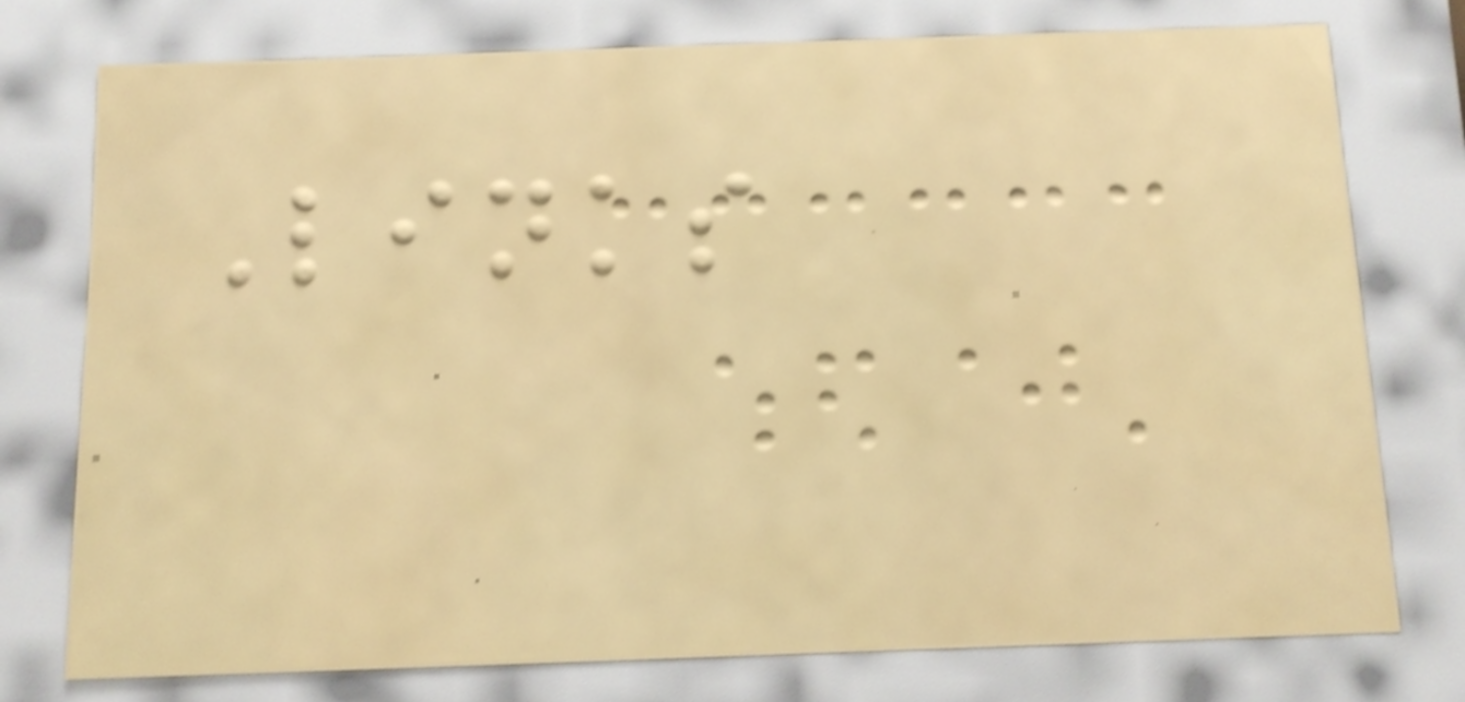Links
